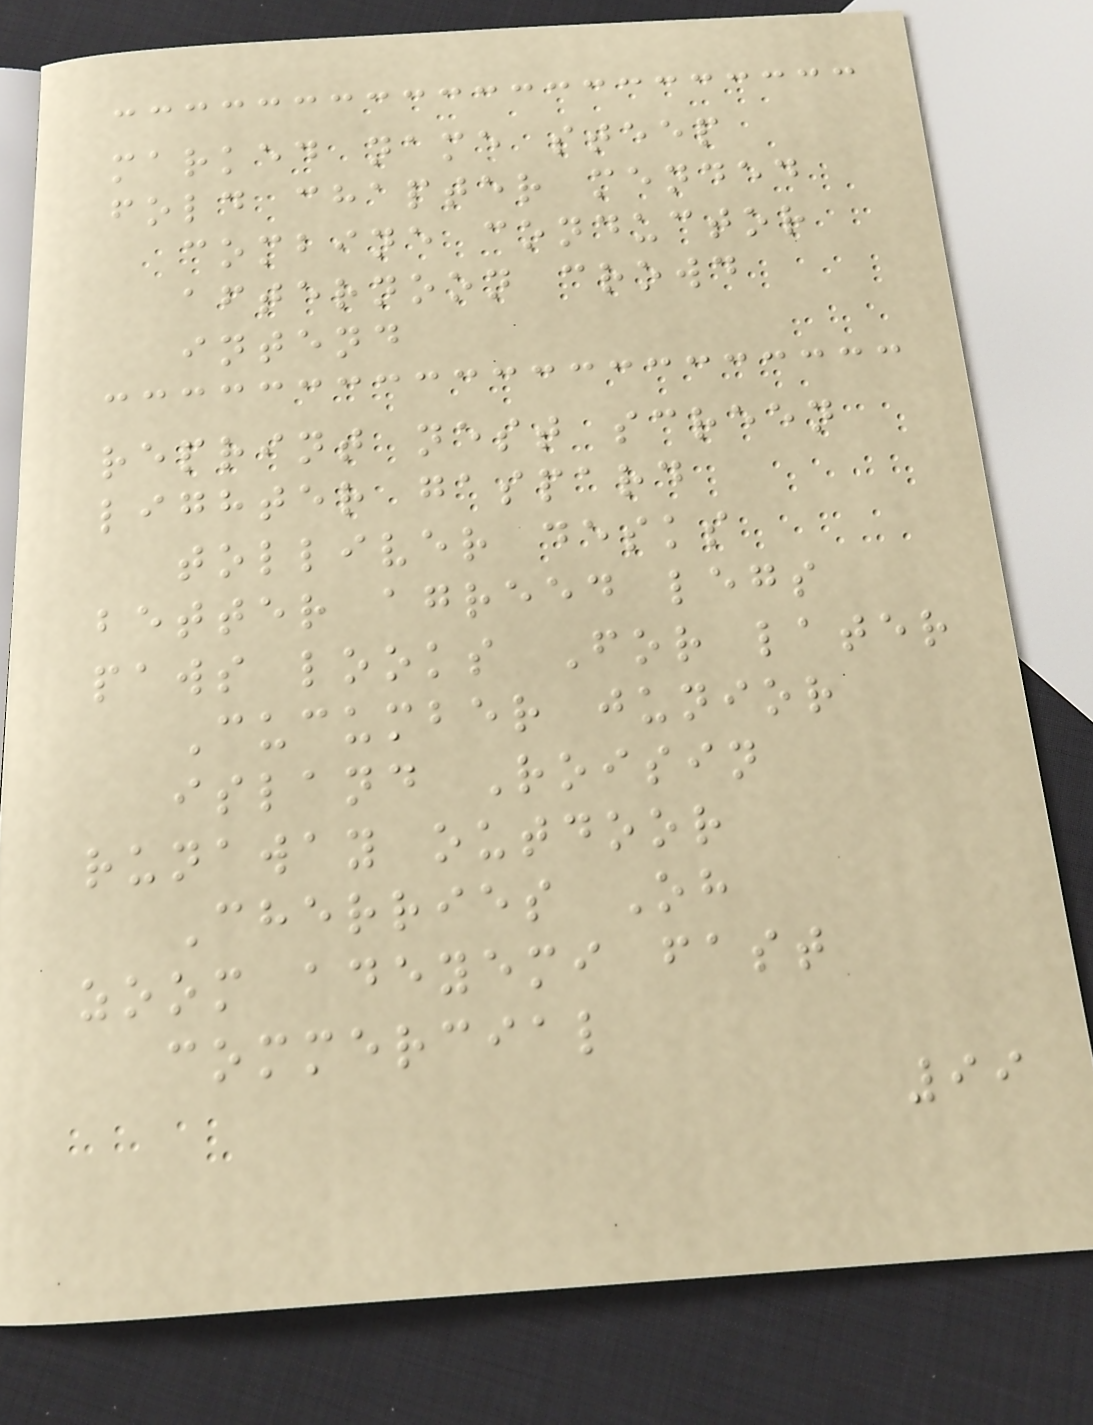marked name steep
fold chapter mended
combine conductor
afternoon crowd
intend
reprint nest screen
lighter gaspard
tolliver desks
better agreed legs
paws looks For later
Cucumber junior
island Roisin
runaway outdoor
Cherries Oh
zoom adeyemi fast
commercial
99
